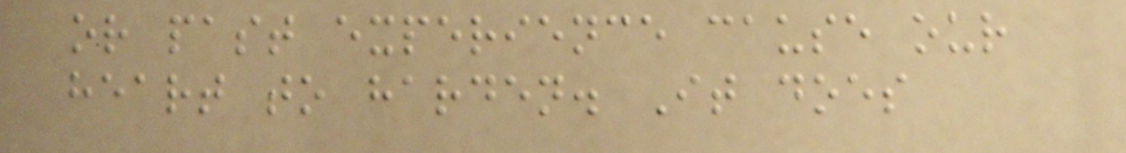or past experience cause our
heart to harden. It does
